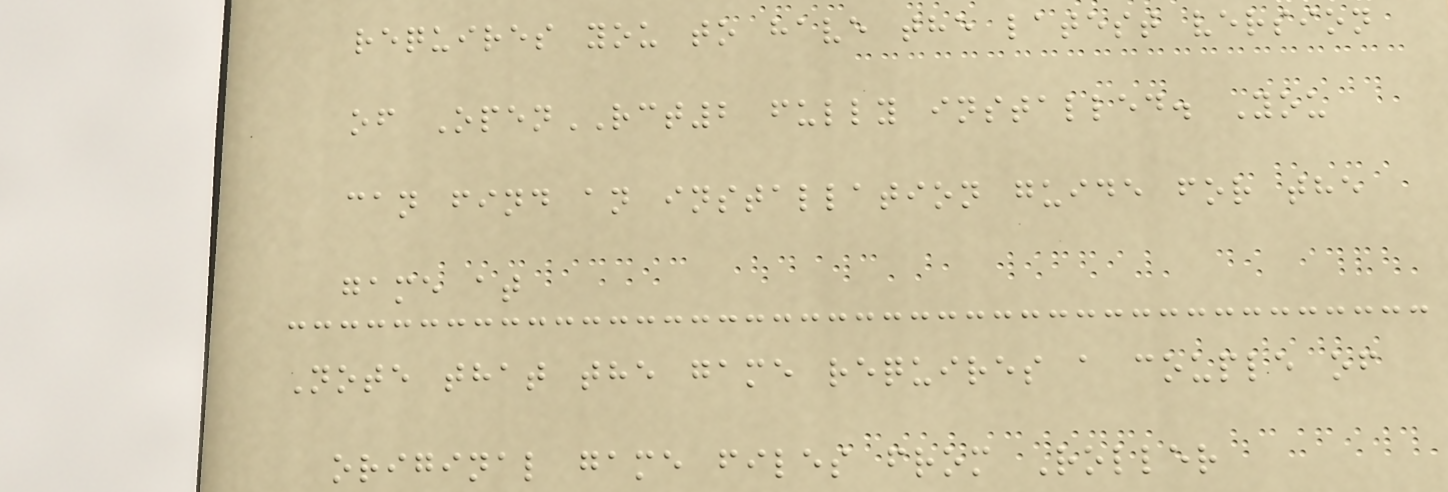requires you to have the latest version
of OpenRCT2 fully installed. You
can find an installation guide for the
game at
Note that the game requires a couple of
original game files from Roller
